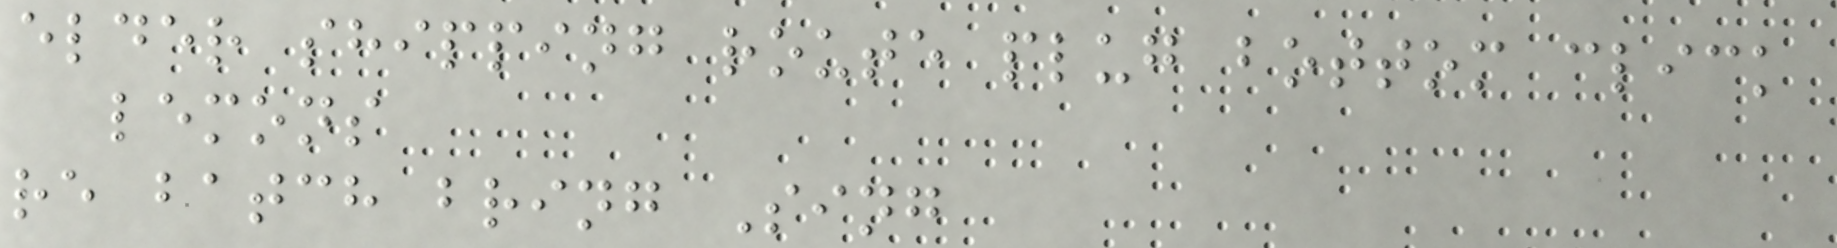elder shipping route plug bottom click
lemons
re batch bring Sing
